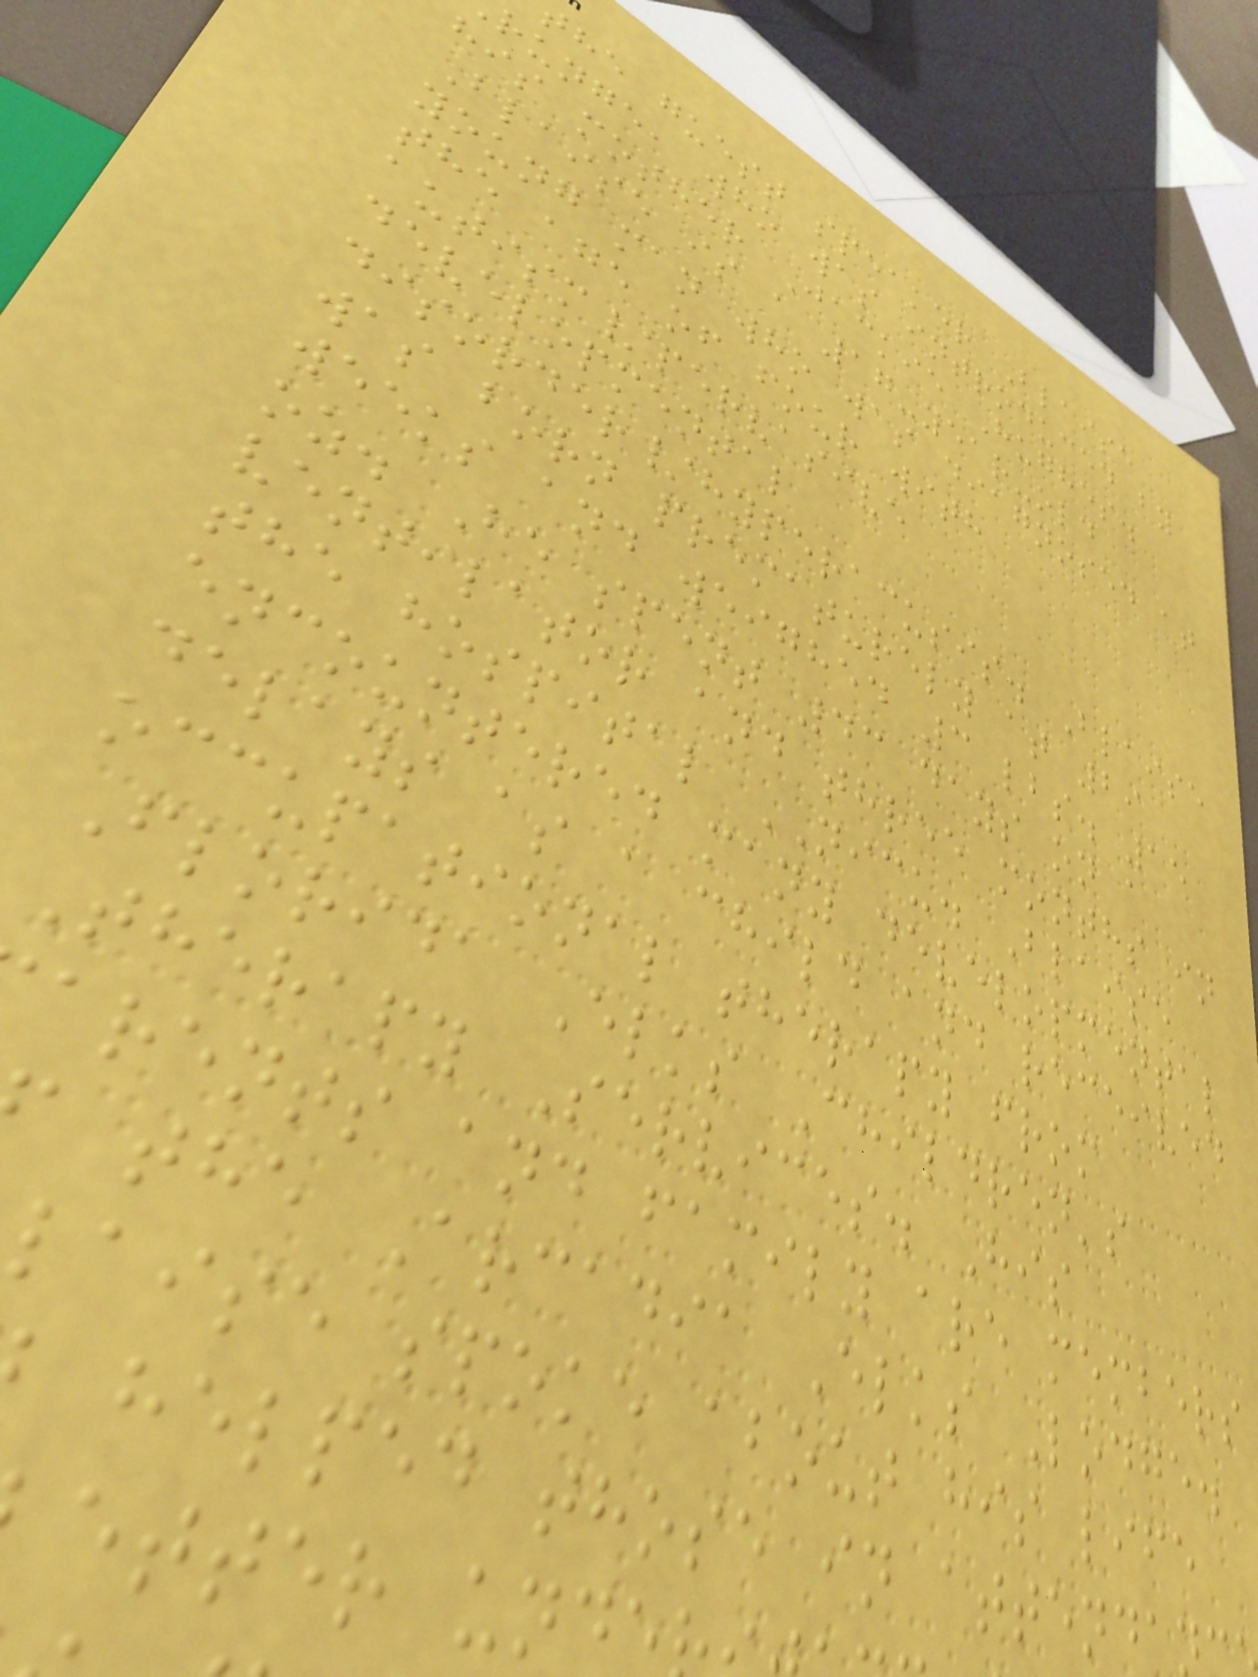the guest speaker Blaise
runge, who was introduced by
his mother Jackie Hughes.
Blaise is a 17-year-old
young man who was diagnosed at
the age of four with
autism/pervasive
developmental
disorder/hyperacusis. Blaise
was born prematurely at 29
weeks and weighed 3 lbs. 15
oz. He spent 43 days on a
ventilator and three months in
the hospital NICU. Blaise
encountered many developmental
delays as a child and received
occupational therapy from
Florida Elks Children's
Therapy Services. His
arents and family are members
the Arcadia Elks Lodge.
laise spoke about his life
helped those in attenda
etter und
